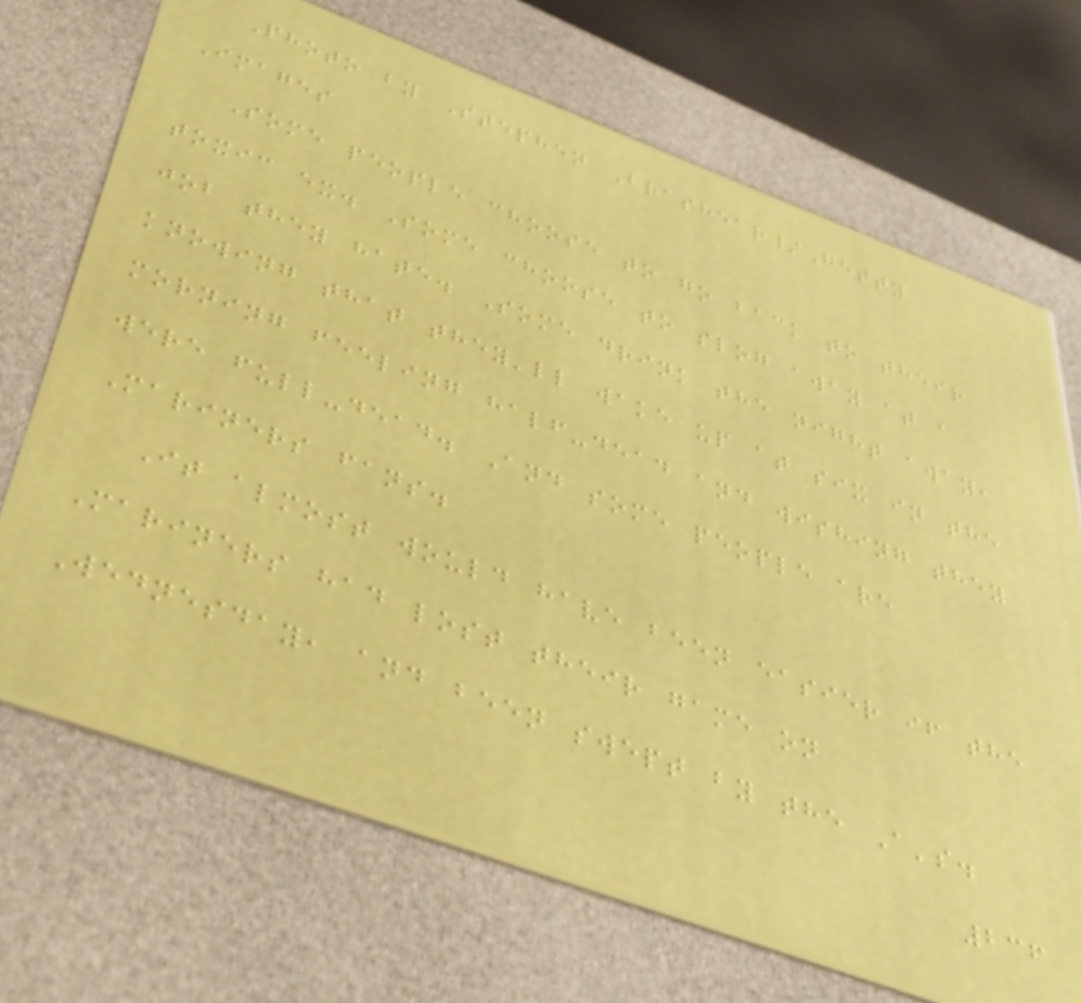Photo by Stephen Brashear/Getty
Images
Some people choose to go back to their
toxic ex. Some choose to slog away at a
job they hate. Some drink the night away,
knowing that they'll wake up at six in the
morning feeling half-dead and wishing they
were full-dead. And some people are
Mariners fans.
It almost would have been easier if the
Mariners had lost their game on
Wednesday, and been swept by the A's.
236
